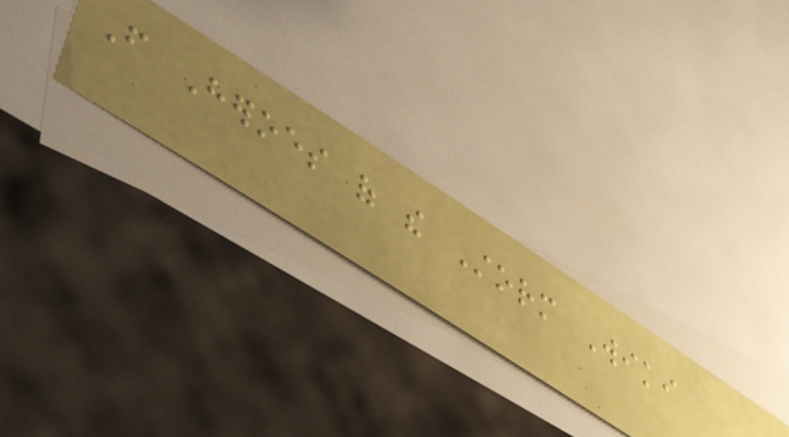From Heroes of the Storm Wiki
